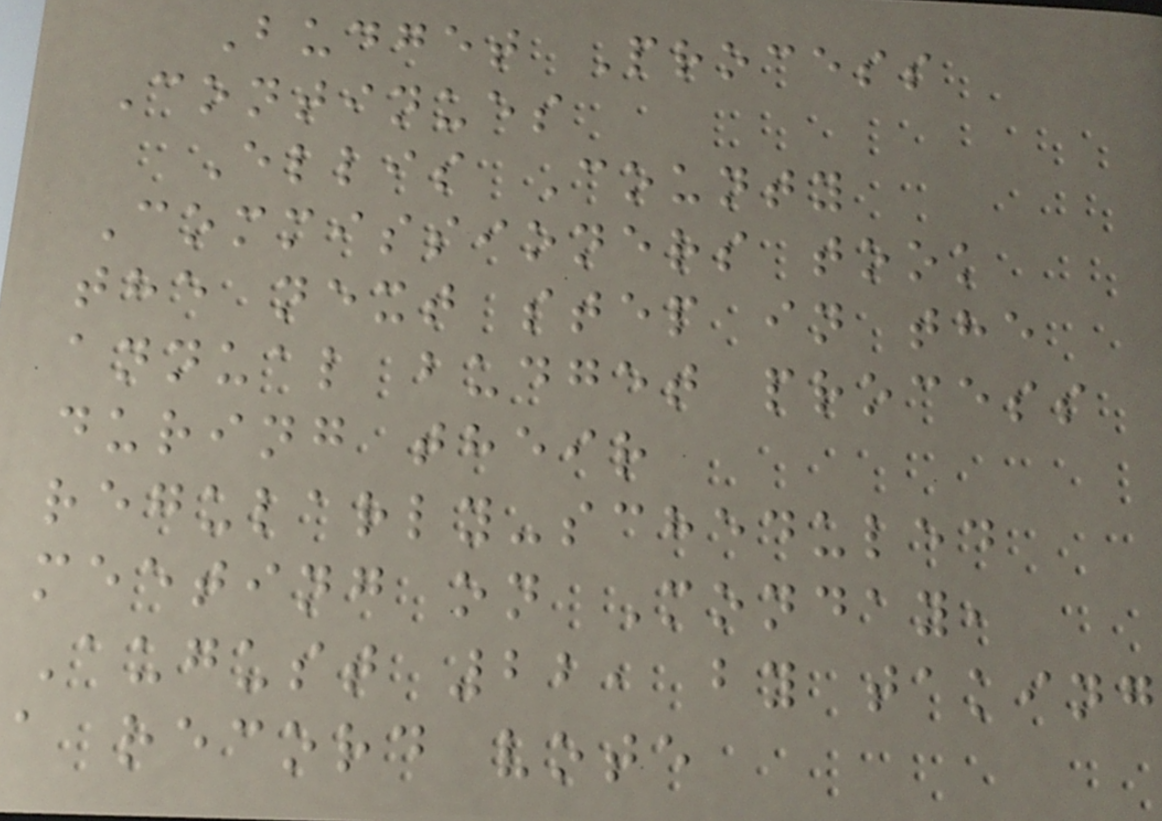Budget Process
Continues
Ellis County
Commissioners took
the next step in the
annual budget process
during their
regularly-scheduled
meeting on Monday,
August 22, by taking
a record vote
